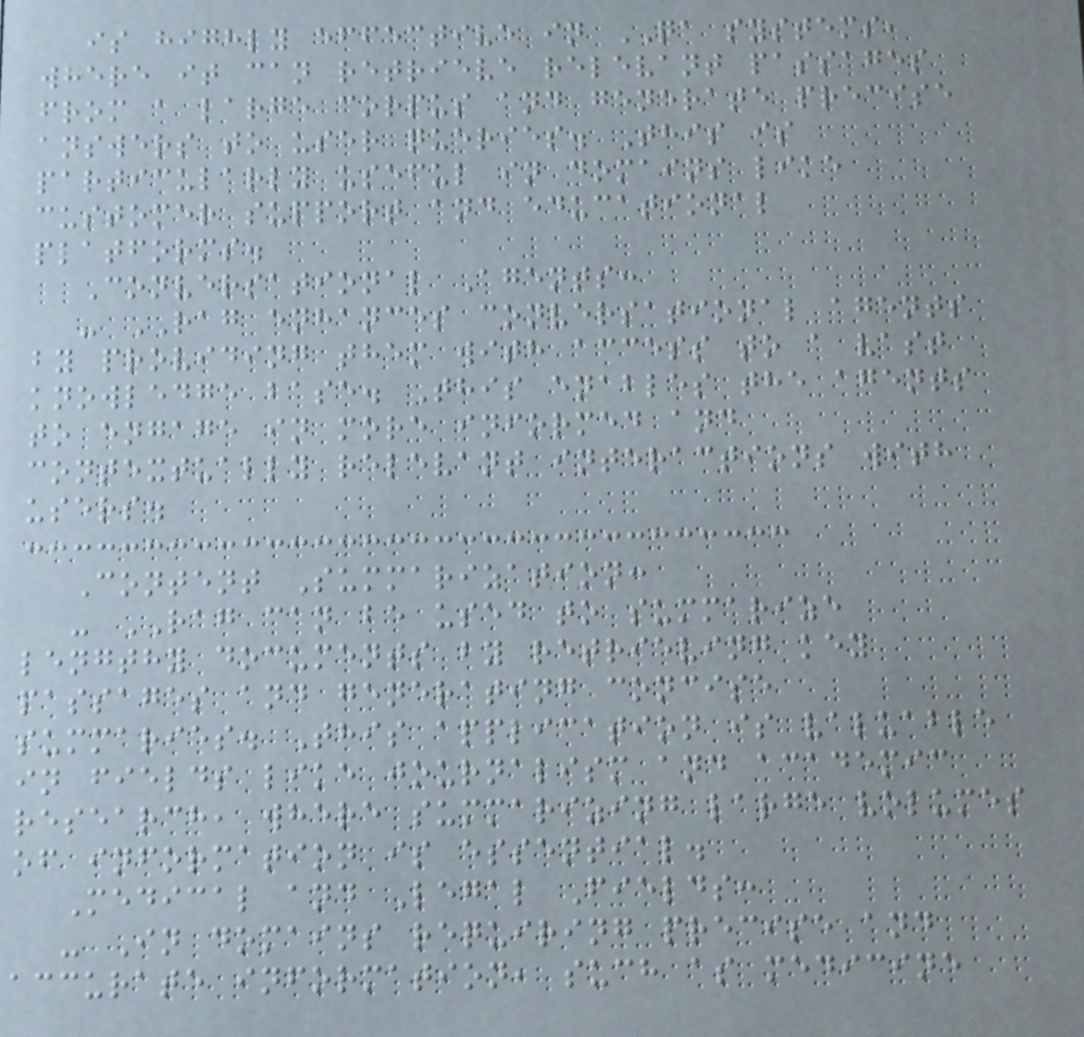is highly effective in QA systems,
where it can retrieve relevant passages
from a large corpus and generate precise
answers to user queries. This is
particularly useful in domains like
customer support and educational
platforms.
Conversational Agents:
- RAG enhances conversational agents
by providing them with access to a vast
knowledge base. This enables the agents
to engage in more informed and
contextually relevant interactions with
users.
Content Summarization:
- RAG can be used to summarize
lengthy documents by retrieving key
passages and generating concise
summaries. This application is valuable
in fields like journalism and academic
research, where summarizing large volumes
of information is essential.
Medical and Legal Fields:
- In domains requiring precise and
accurate information, such as medicine
